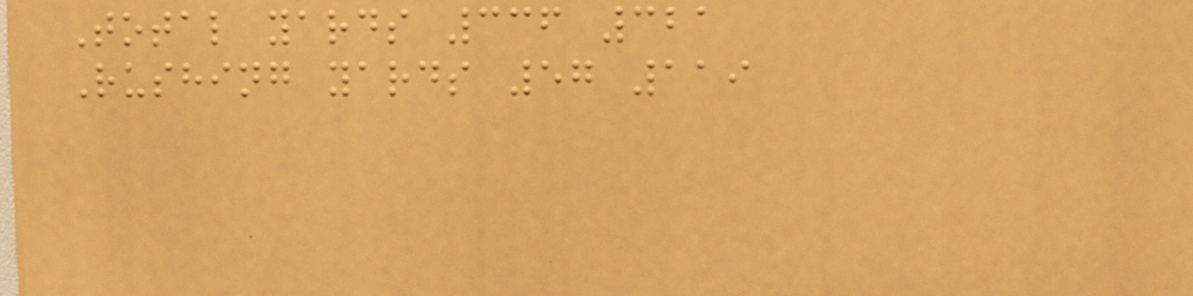Total yards 336 321
Rushing yards 57 119
